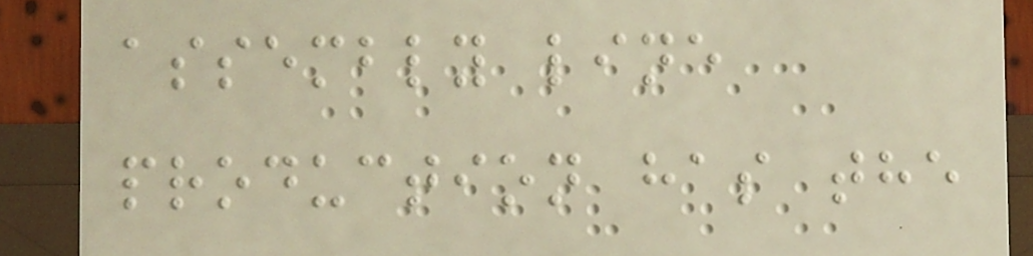assembly line
production has the
